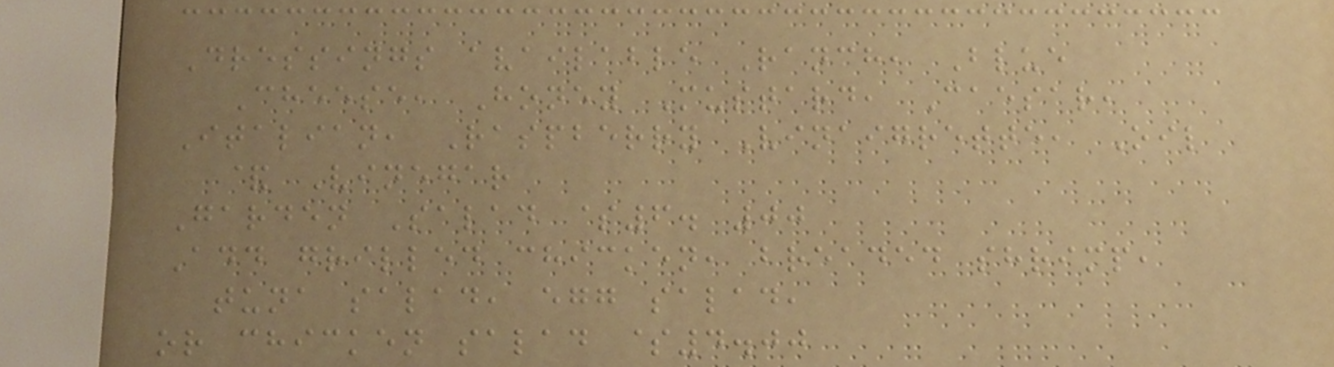Dressings available Ranch, Blue
Cheese, Honey Mustard, Caesar,
Italian, Raspberry Vinaigrette, Oil
& Vinegar
Garden Salad $6. 00
Add grilled chicken, breaded shrimp,
tuna salad, egg salad,
or chicken salad $4.00
